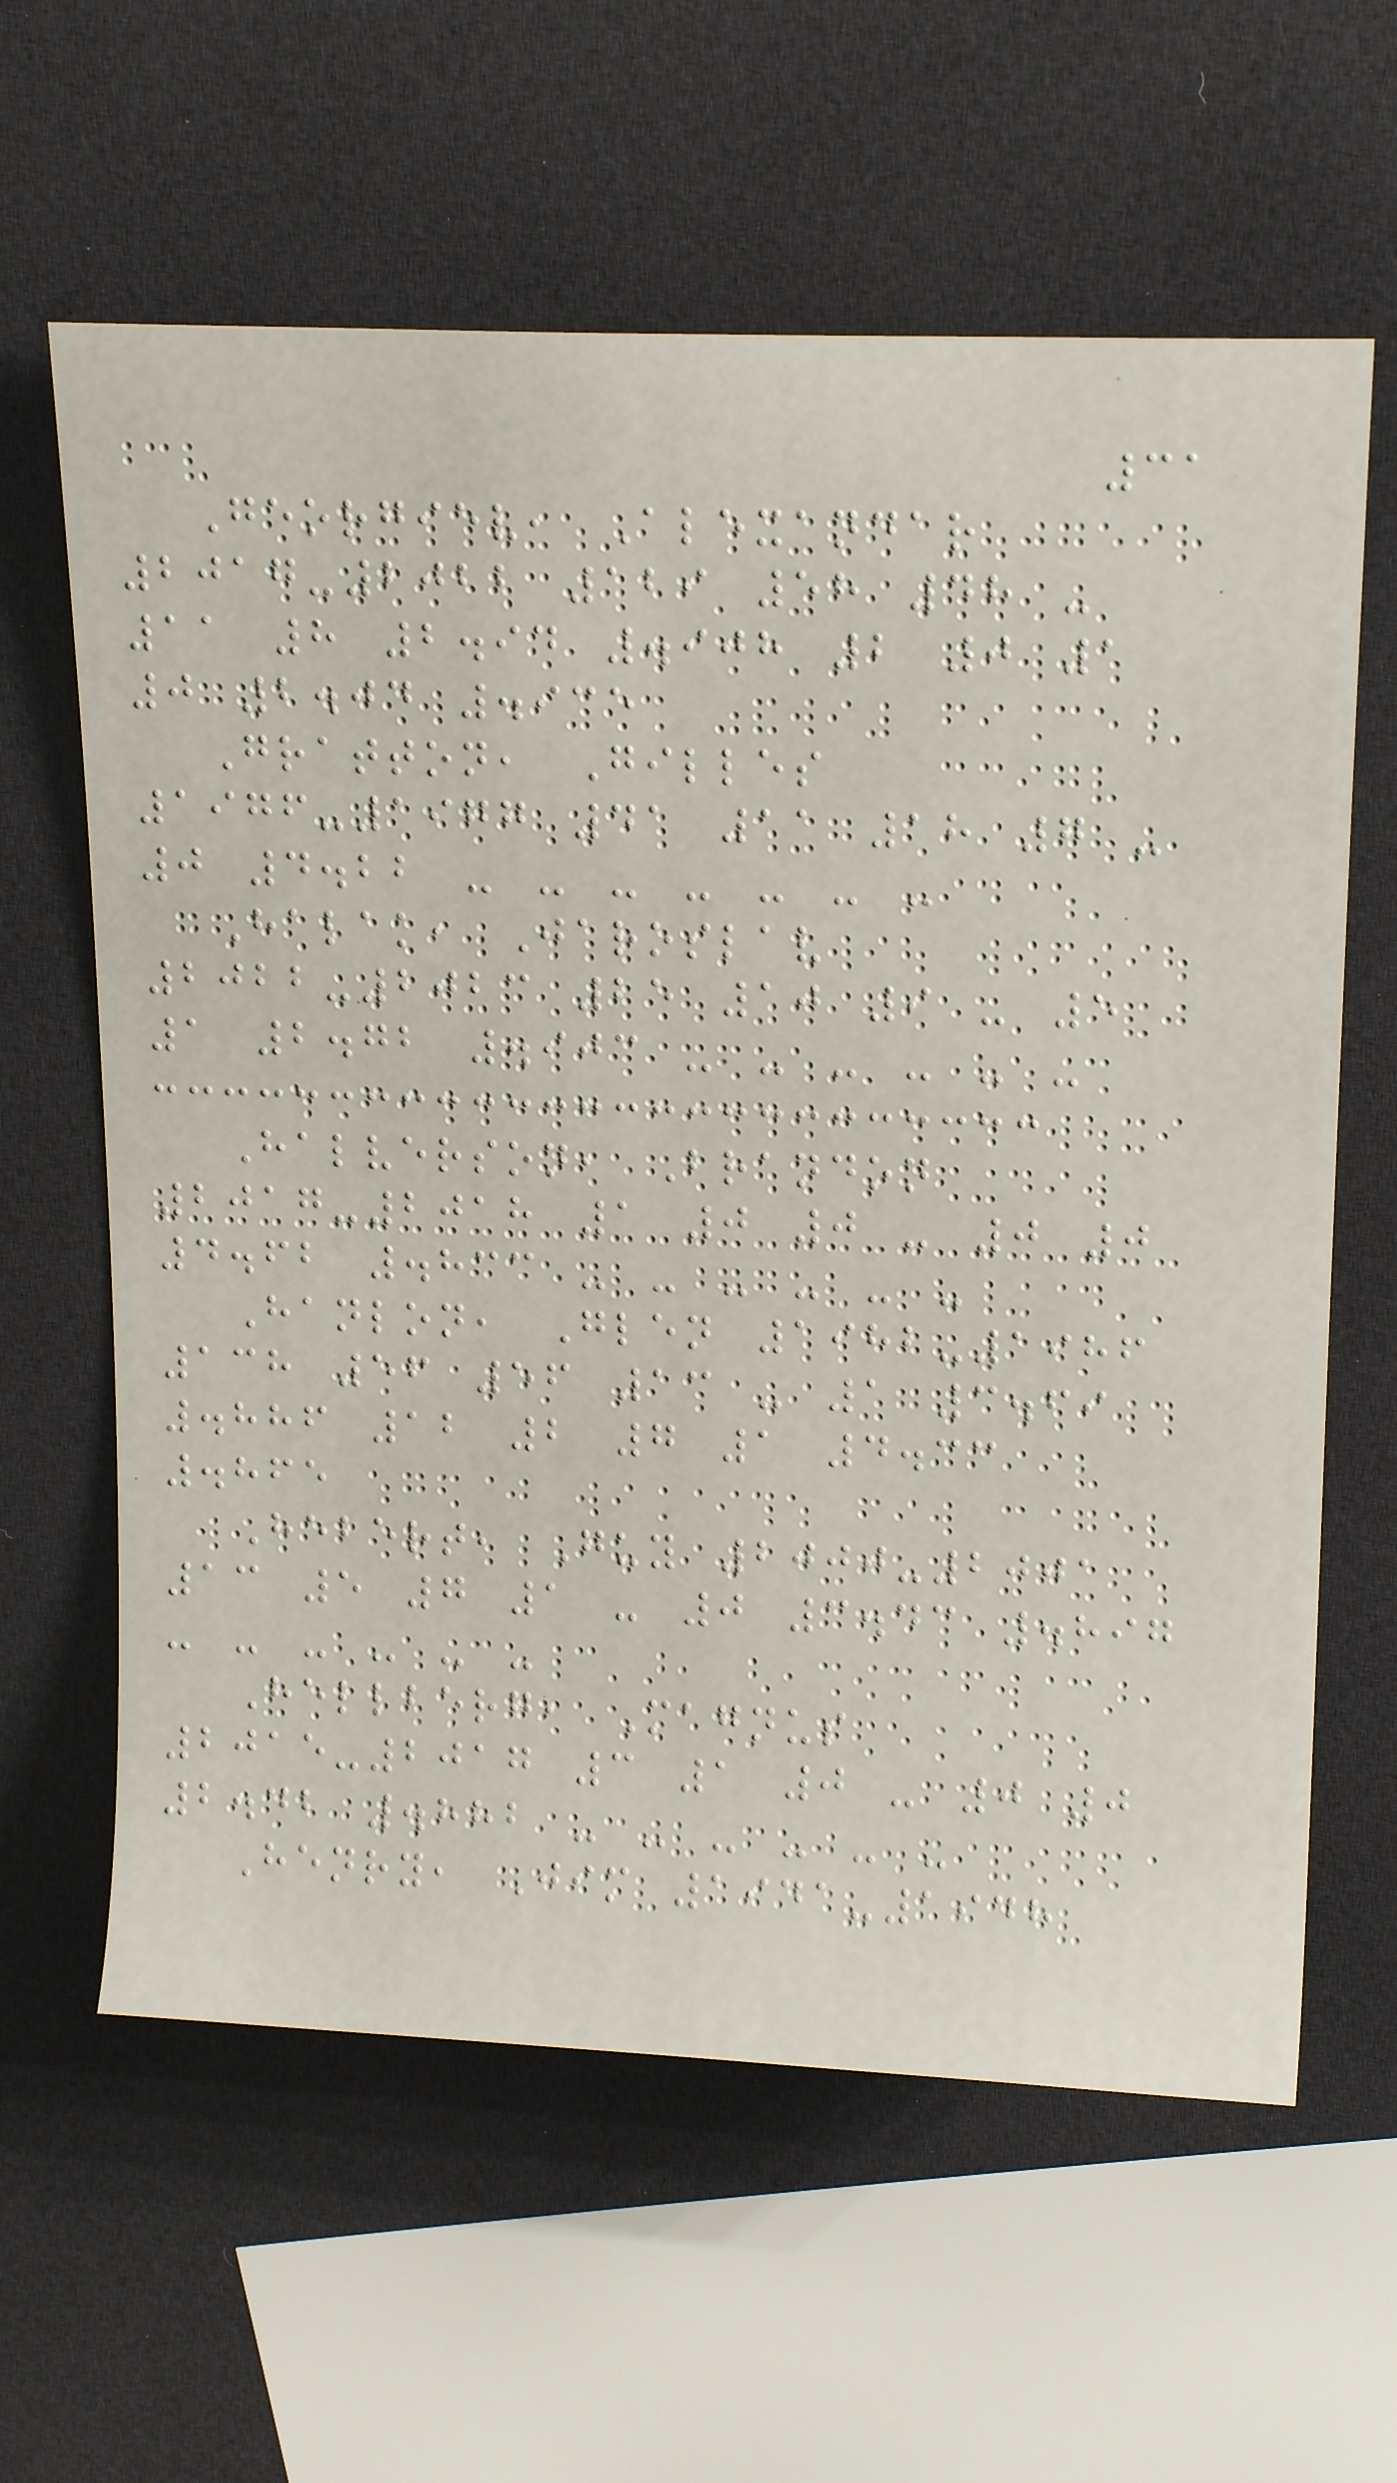31
Georgiev, Alexandar
2017-2022 129 58 48 -
11 8 2.94 .908 2 0 1
0 2.04 .935
Gratton, Gilles
1976-1977 41 11 18 7 -
0 4.22 - - - - - - -
Halak, Jaroslav
2022-2023 25 10 9 - 5
1 2.72 .903 - - - - - -
Halverson, Brandon
2017-2018 1 0 0 - 0 0
4.62 .833 - - - - - -
Hanlon, Glen 1982-1986
138 56 56 13 - 1 3.69
.886 12 2 7 1 4.33
.865
Hebert, Guy 2000-2001
13 5 7 1 - 0 3.43 .897
- - - - - -
Hellberg, Magnus
2015-2017 3 1 0 - 0 0
2.42 .882 - - - - - -
Henry, Jim 1941-1948
